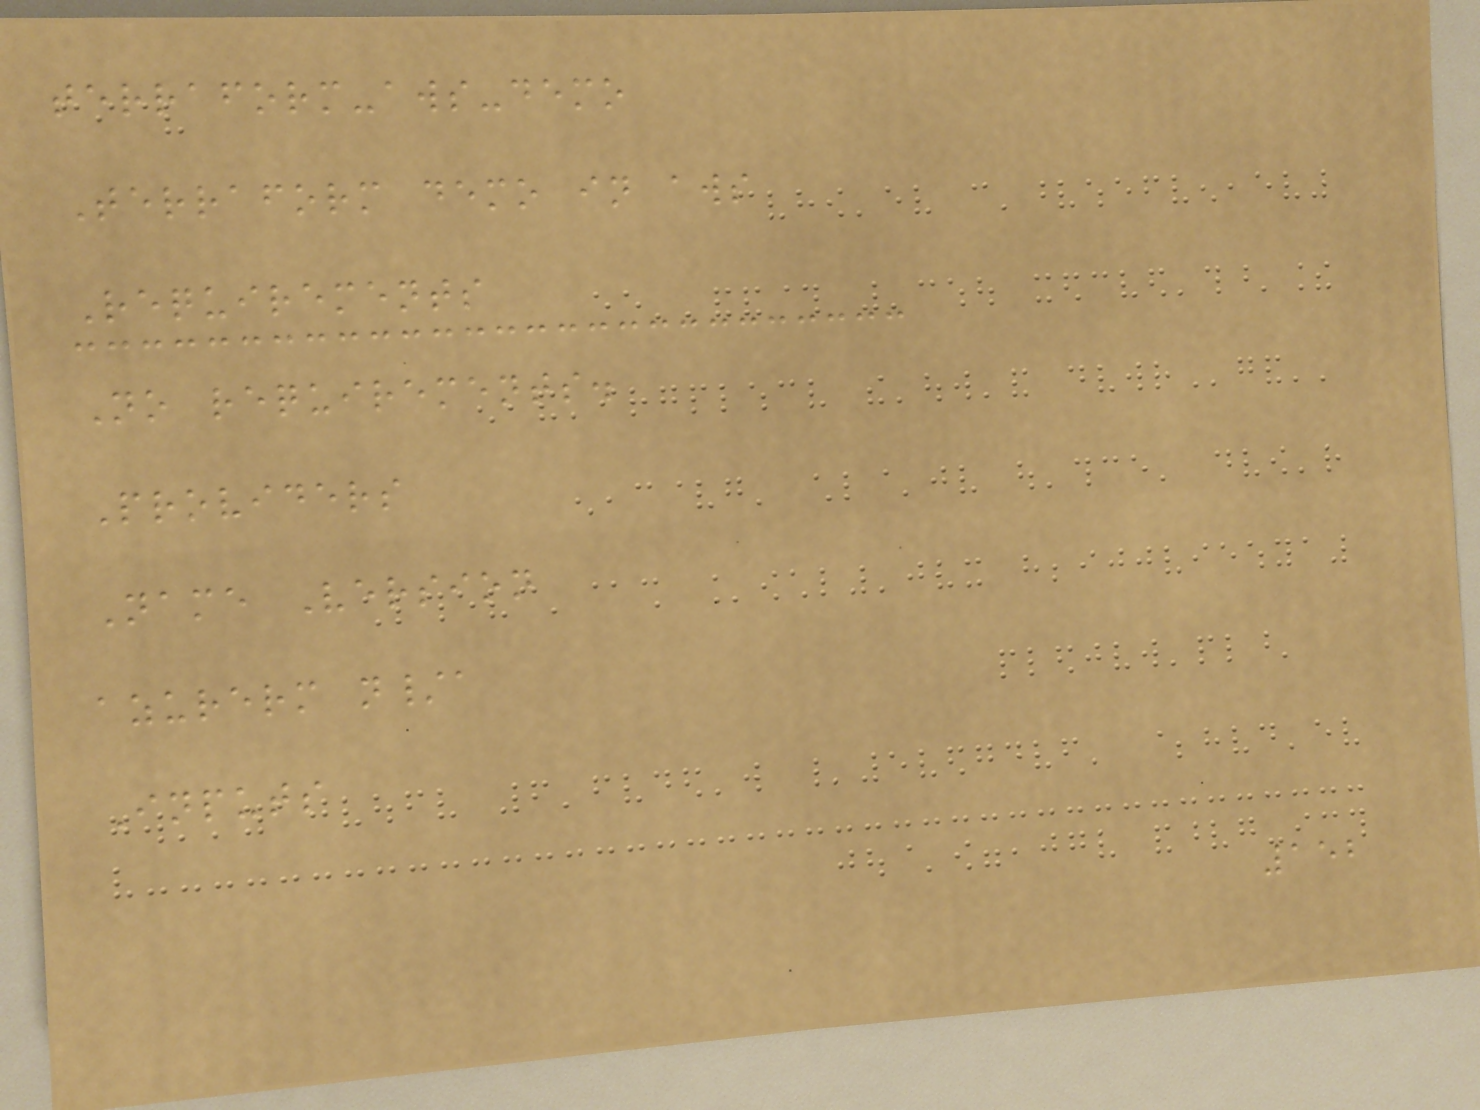terraform-aws-demo
Terraform demo in aws
Requirements
No requirements.
Providers
Name Version
azurerm n/a
Inputs
152
